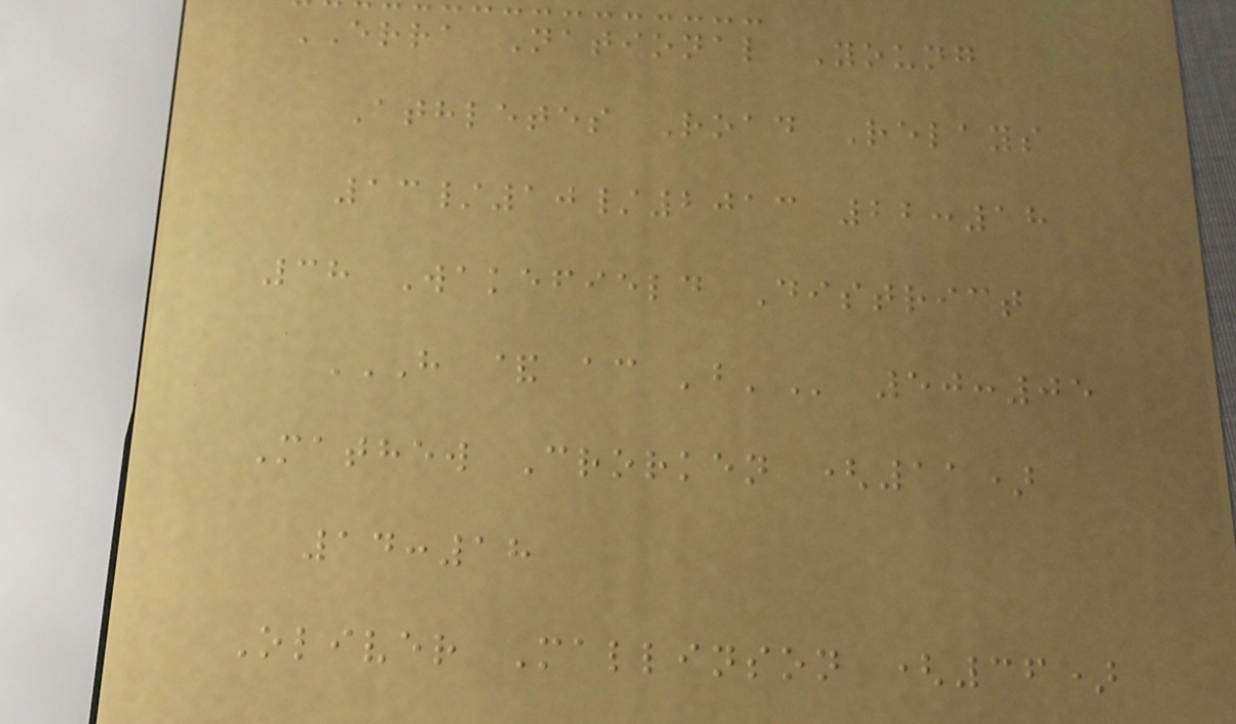ERRA National Young
Athletes Road Relays
13/10/2013 22:18
38 Wakefield District
H & AC 'B' 50:05
Mathew Crorken (11)
14:18
Oliver Mallinson (36)
